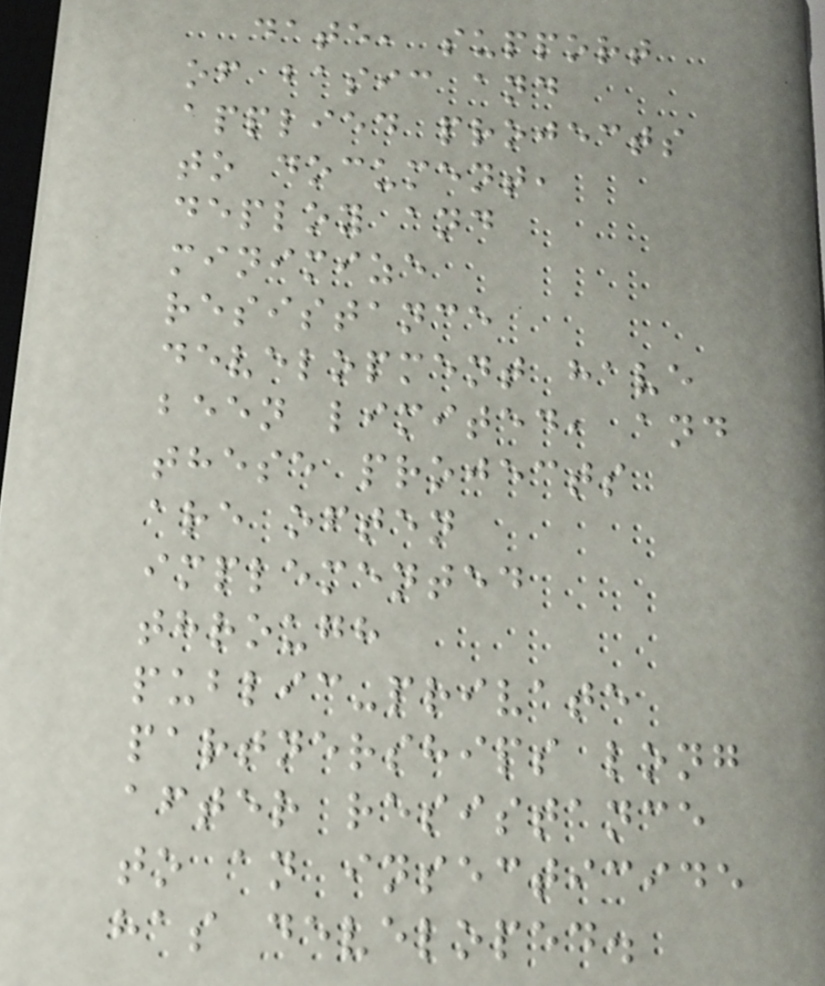date, support
of basic and
applied projects
to document,
deploy and
minimize
resistance
development have
been limited, and
these projects
are often
implemented
through
public-private
partnerships long
after resistance
to an insecticide
has developed.
